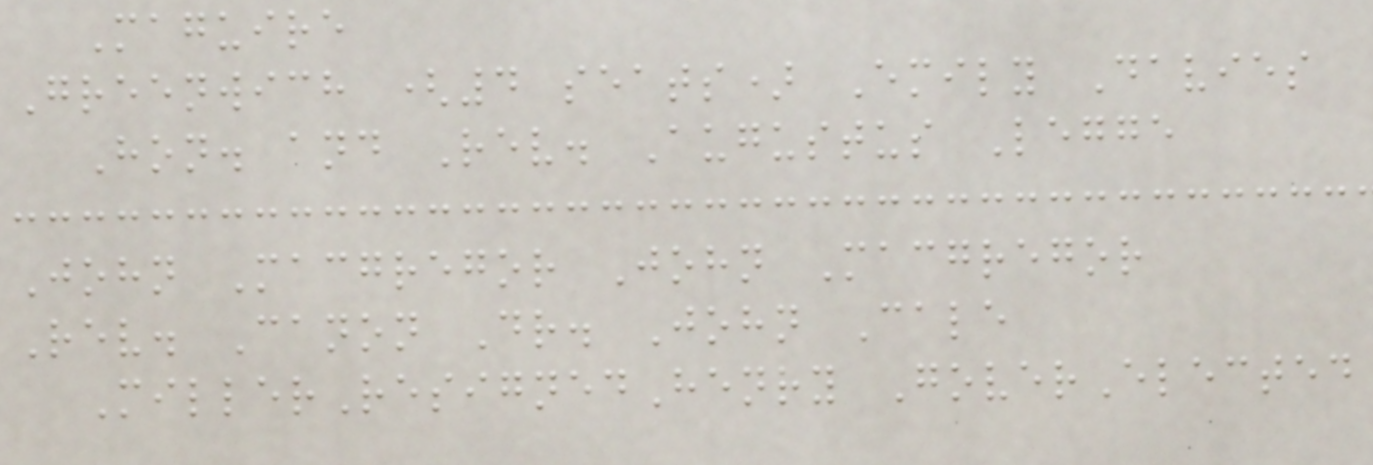Maguire
Greenwich (4 seats) Emily Davies
Hon. and Rev. Augustus Legge
John Macgregor John Macgregor
Rev. Canon Dr. John Cale
MillerResignedHenry GoverElected
